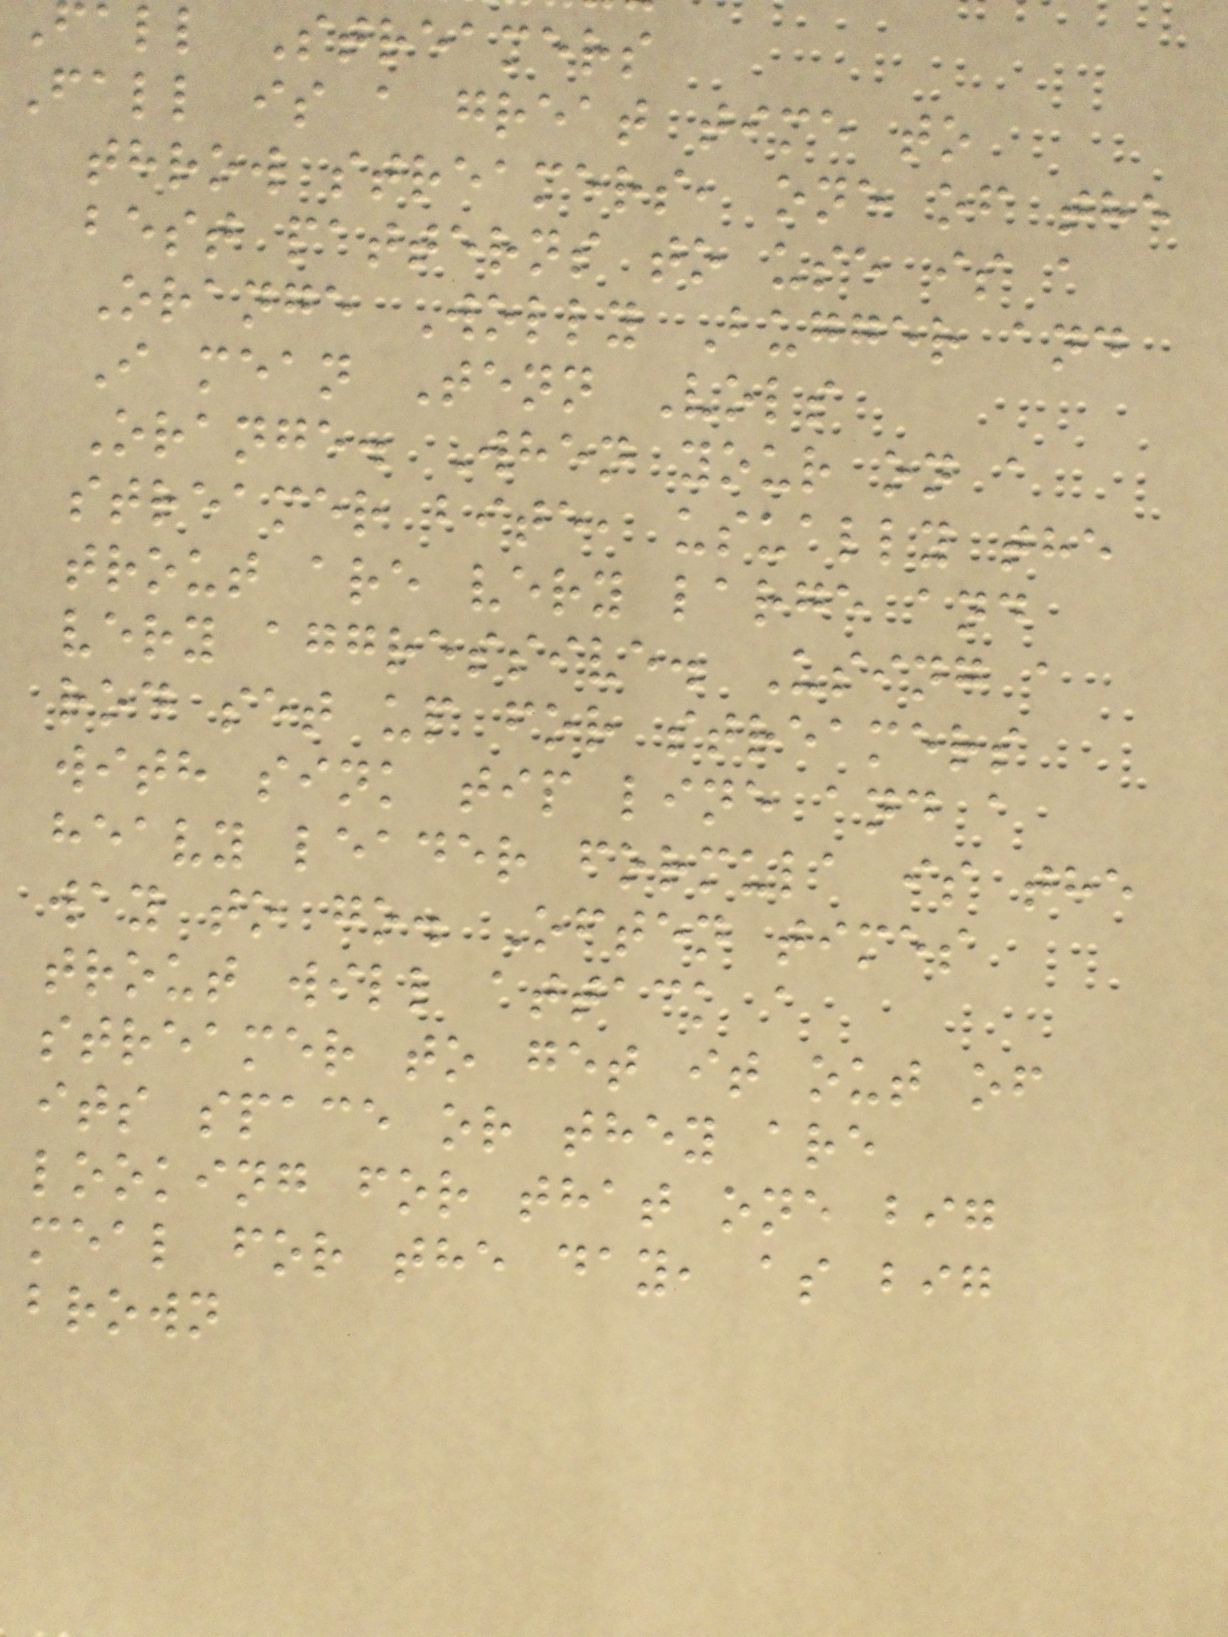all Streamers
Fall is a great time to
throw streamers, one of the
best patterns to use is a
Orange Wolly Bugger and
I mean Tenn Vols
Orange. When your on a
streamer bite, usually the
trout are very large and
very aggressive. Using a
rod set up for streamers
with sink tip line and a
heavy leader formula is the
way to go. Often times
trout will attack a
streamer to get it out of
its space or they are
looking for that one big
meal for the day, as big
brown
